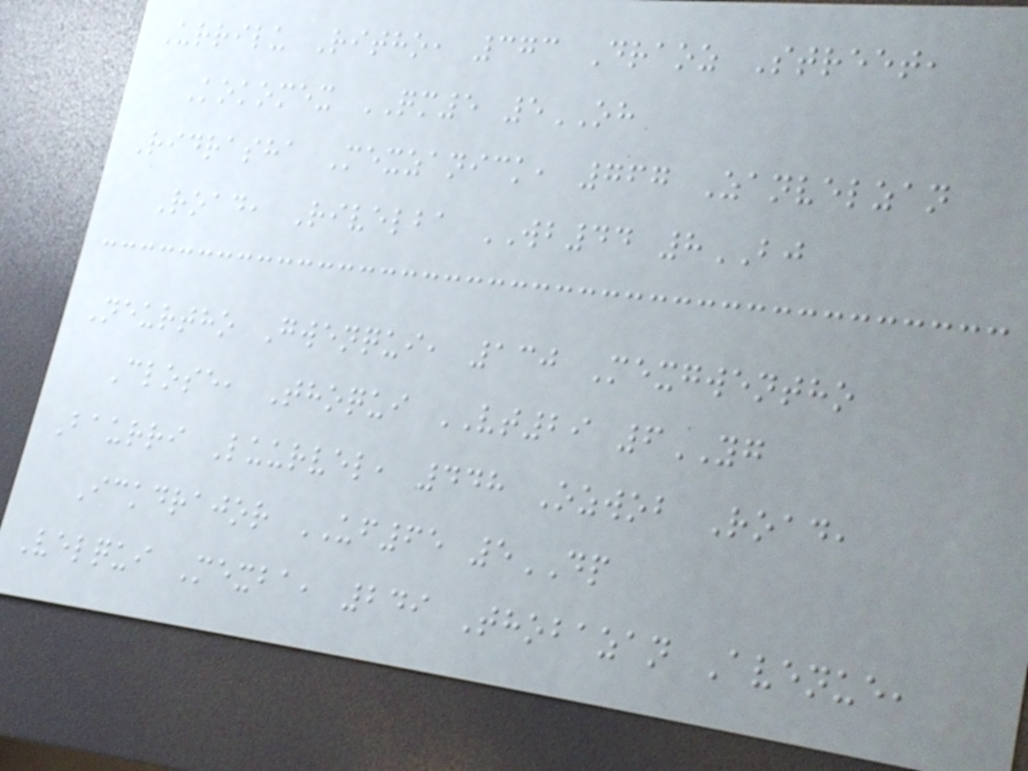Urrilu Ritho, 373 Draoz Street,
Kokomex QM5 5OH
Ridrasha Mexzanick, 767 Zanvelzan
Road, Rivelba WB44 8BJ
Neurtho Gwenqui, 130 Mexgwentho
Close, Thoqui VT29 6YG
Baurri Luurvel, 448 Ozwob Road,
Ickdrajor UF65 5DP
Velqui Mexba, 249 Thobazan Avenue,
